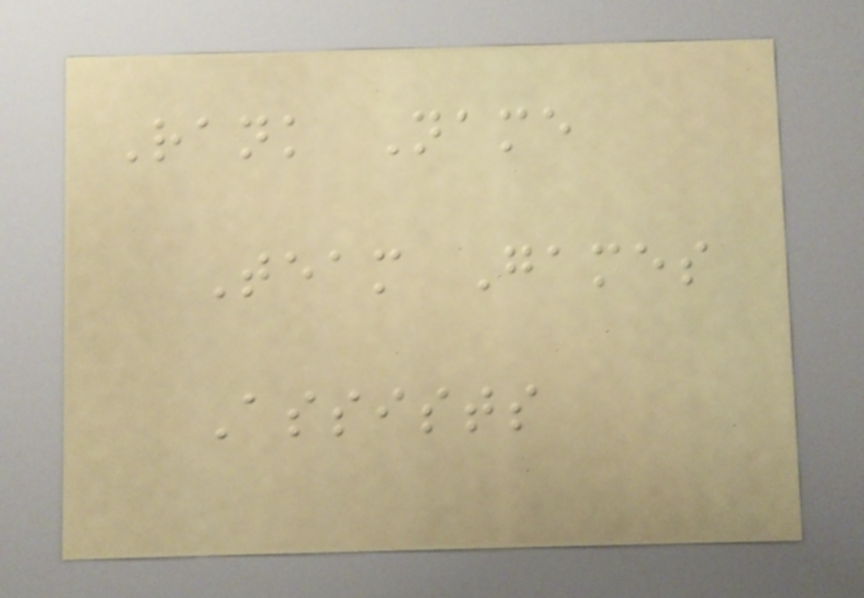Rank Name
Team Games
Assists
